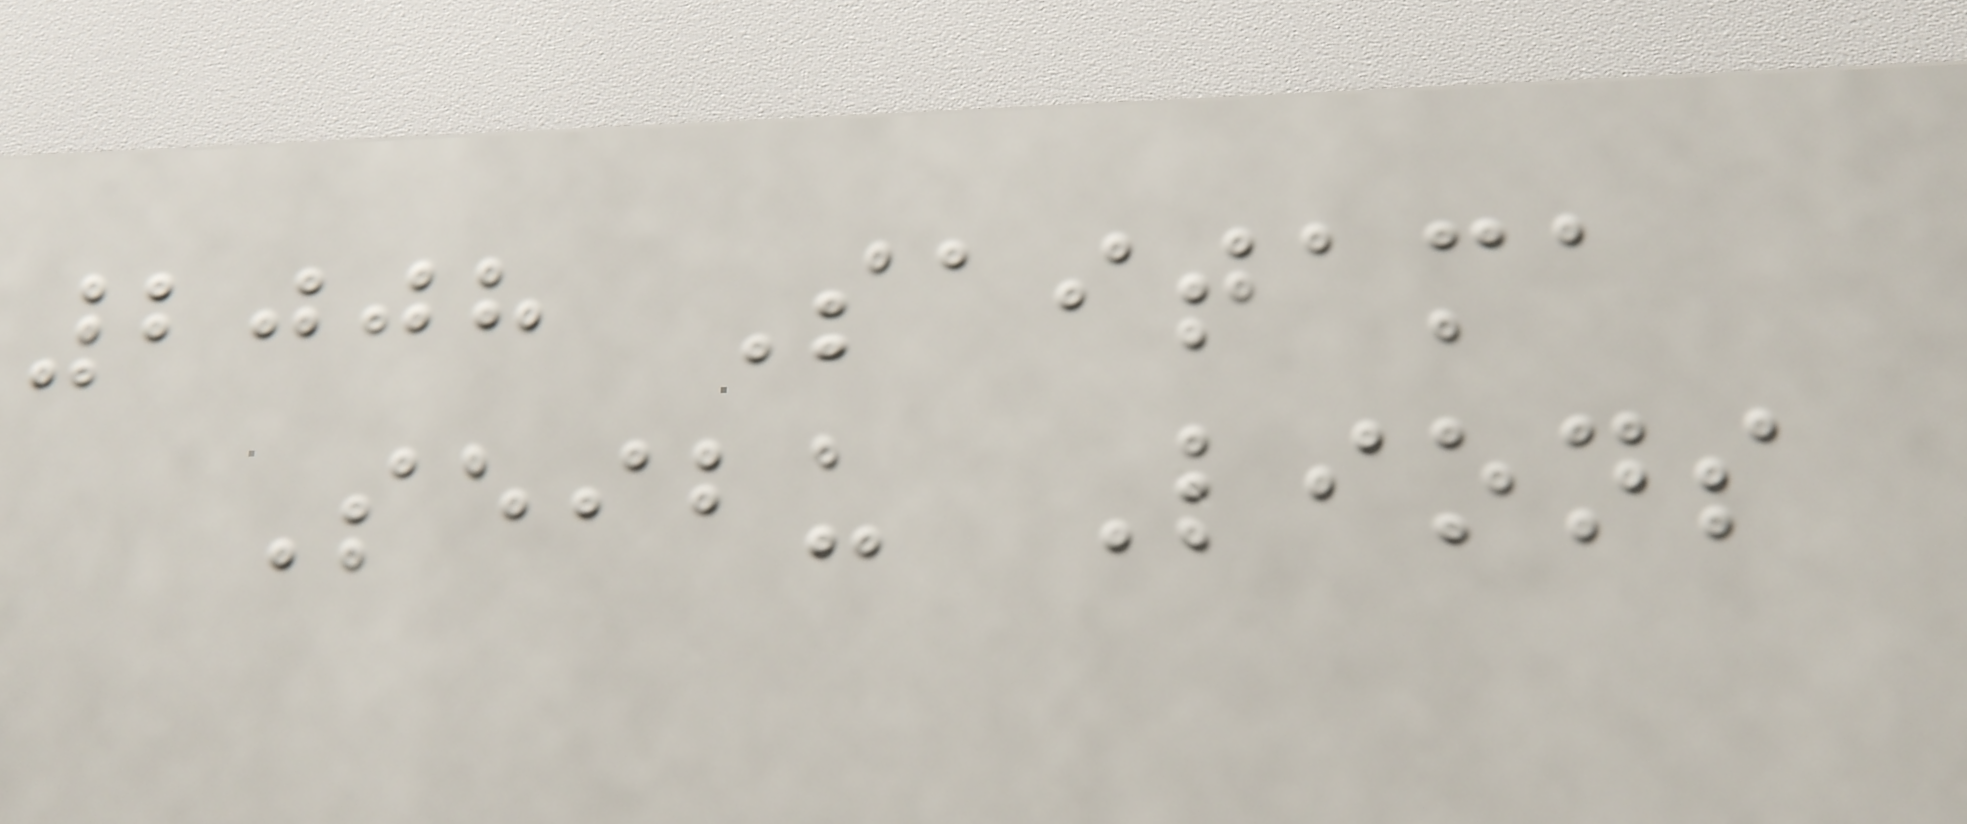2008 Saitama
Seibu Lions
